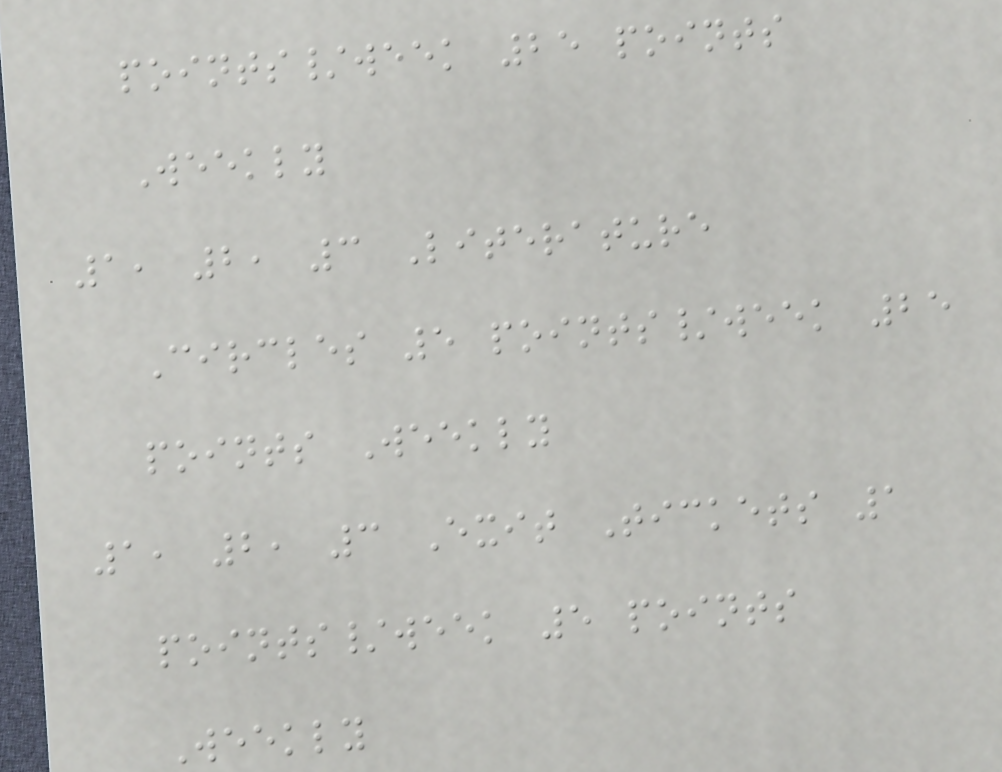points/week 25 points
Weekly
1, 2, 3 Literature
Circles 5 points/week 25
points Weekly
1, 2, 3 Exit Tickets 1
points/week 5 points
Weekly
